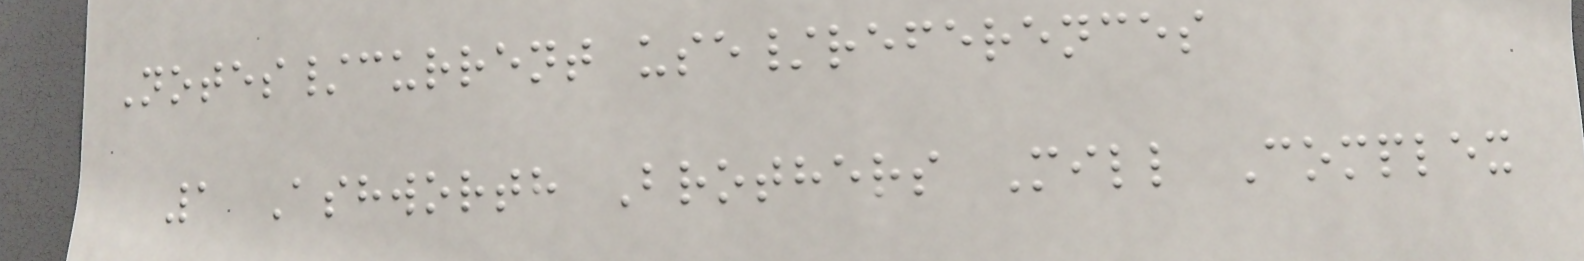Notes/current use/references
1 Ashworth Brothers Mill Complex
